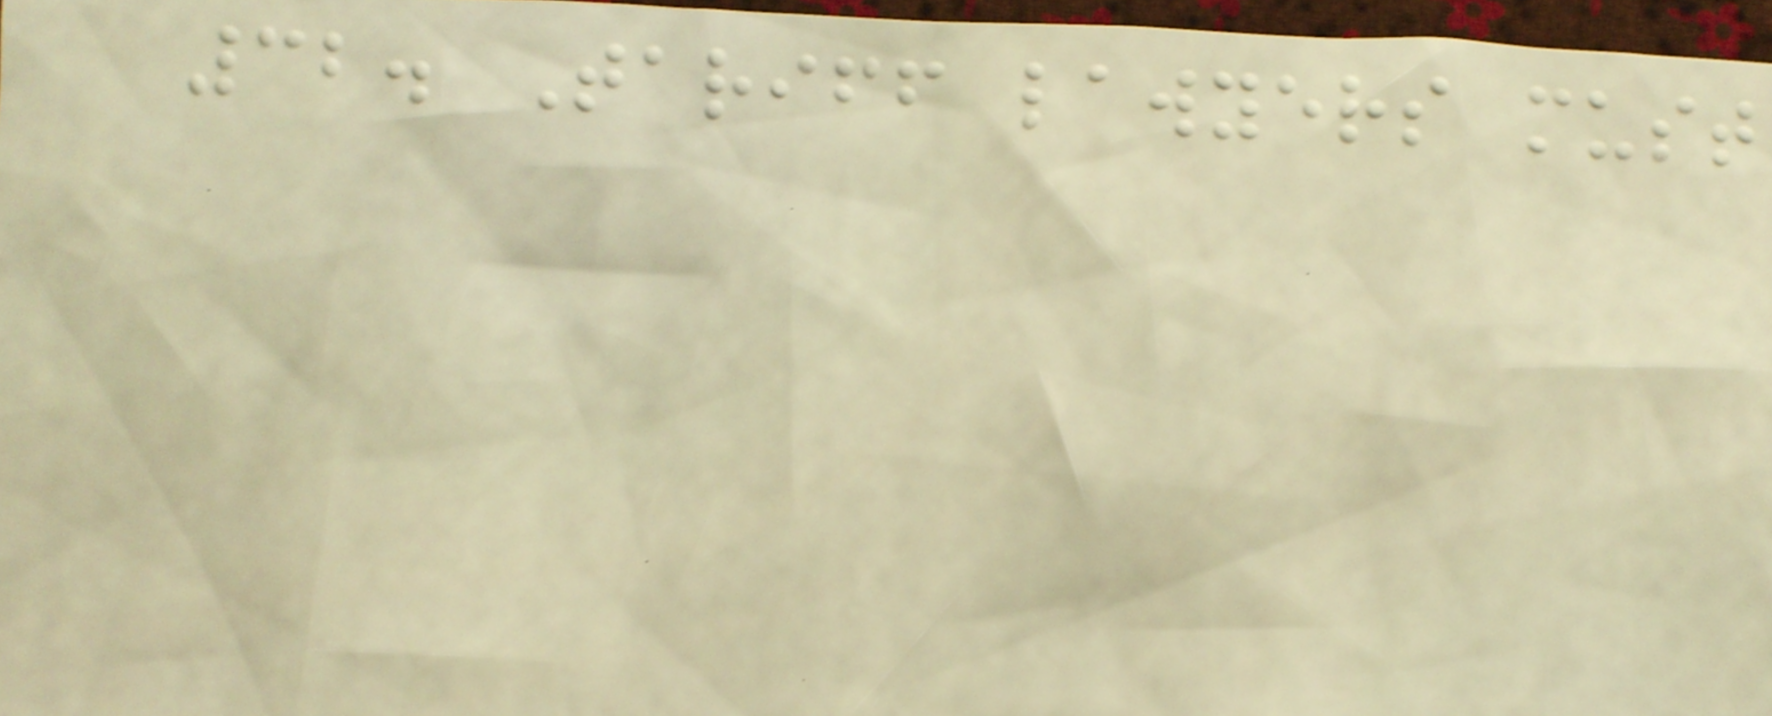32. Tariff lawyers must
